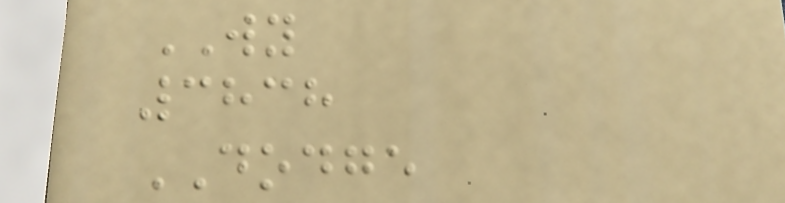WY
3838
DODGE
